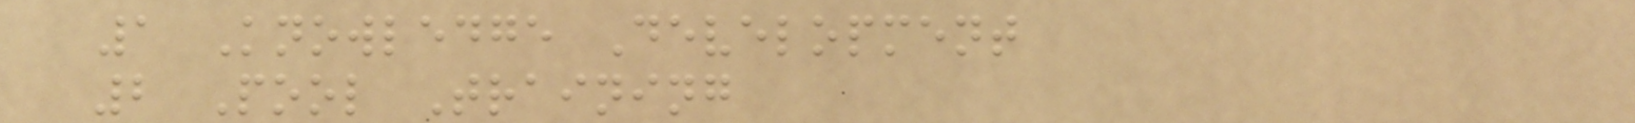1 Knowledge Development
2 Pool Training
